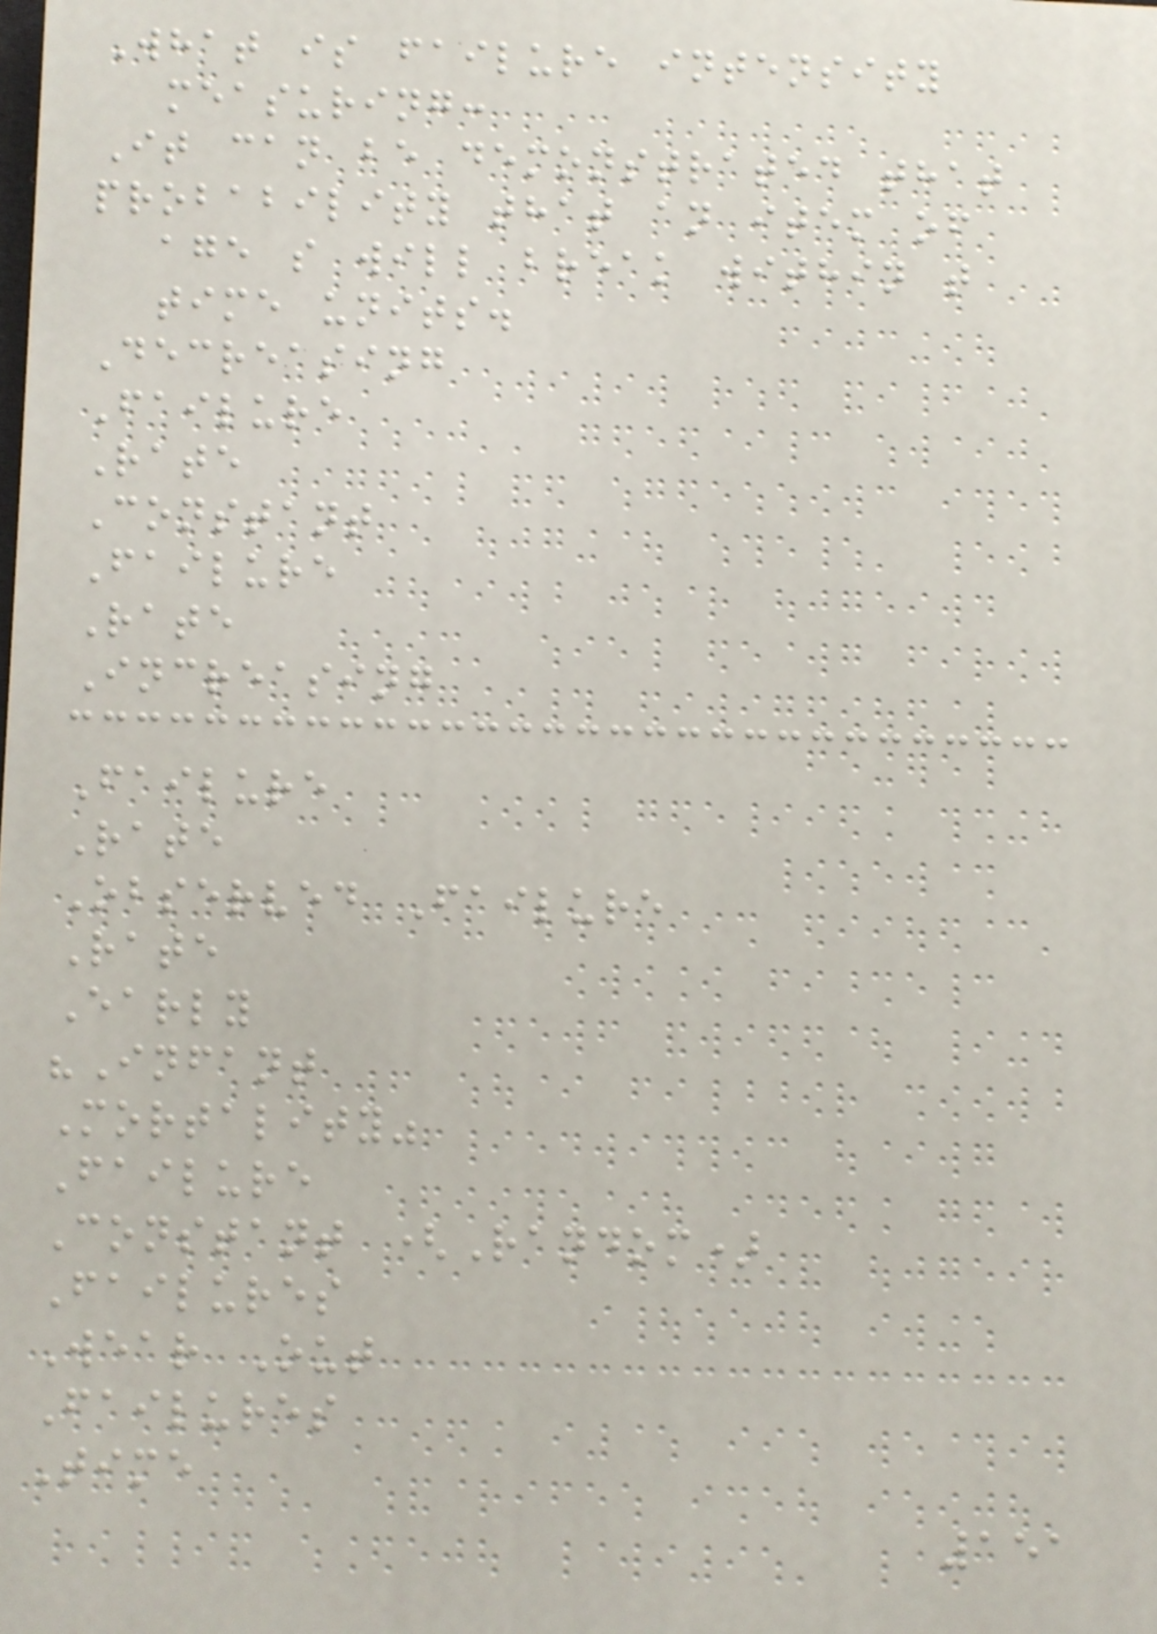What is failure intensity
measuring:
It can be demonstrated that
probability that an item of
age s will break within t
time units.
Decreasing
Failure
Rate
Constant
Failure
Rate
Increasing
Failure
Rate
Observed Failure
Rate
Early
"Infant
Mortality"
Failure
Constant (Random)
Failures
Wear Out
Failures
Time
151
